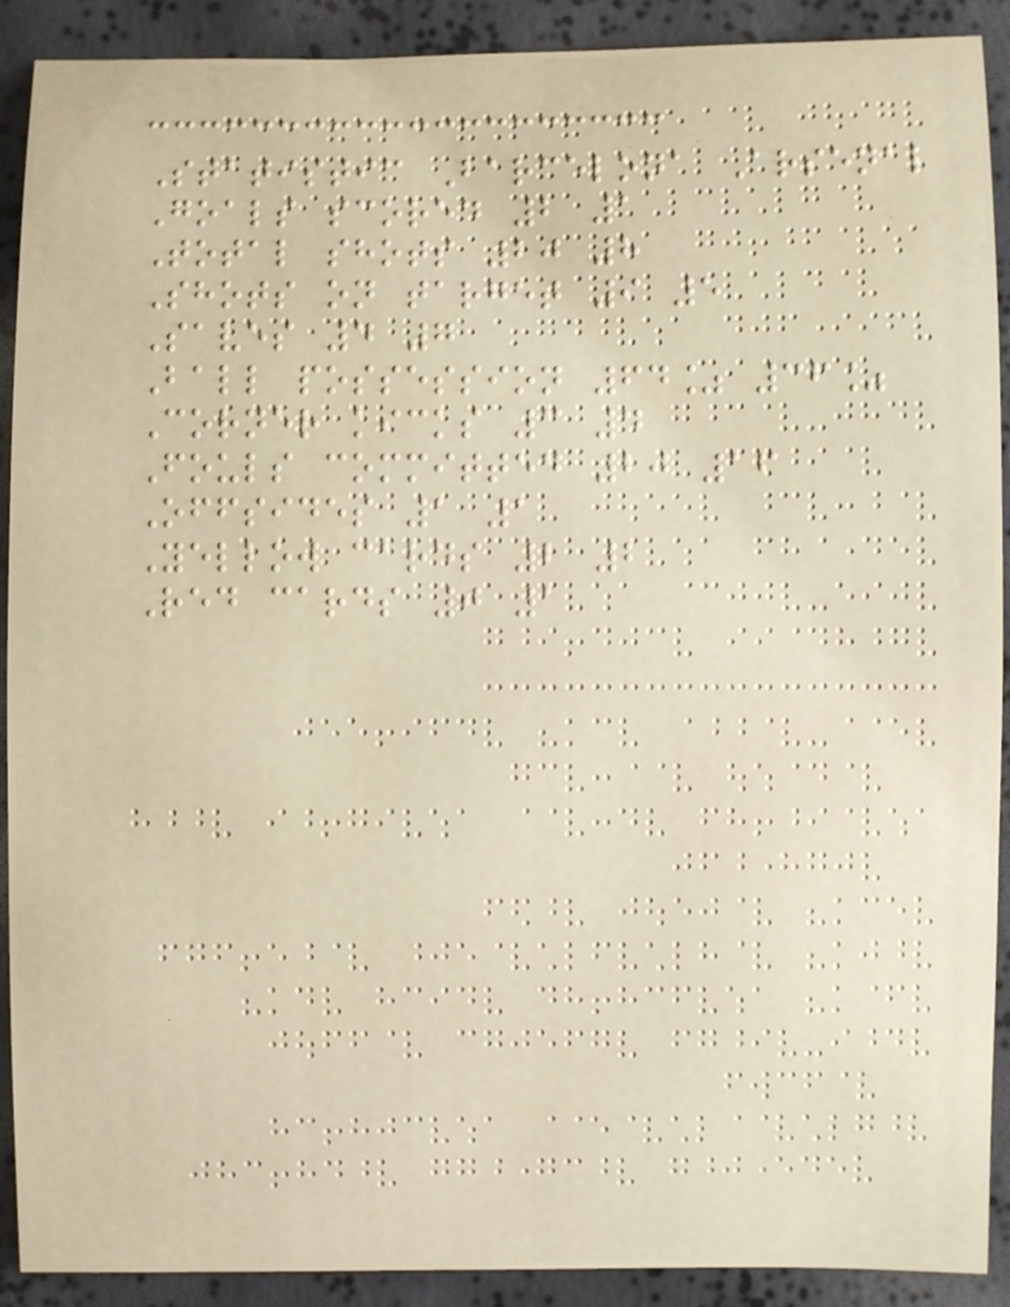Statistic Barcelona Arsenal
Goals scored 2 1
Total shots 20 8
Shots on target 9 5
Saves 4 7
Ball possession 64% 36%
Corner kicks 3 4
Fouls committed 20 16
Offsides 1 1
Yellow cards 2 2
Red cards 0 1
